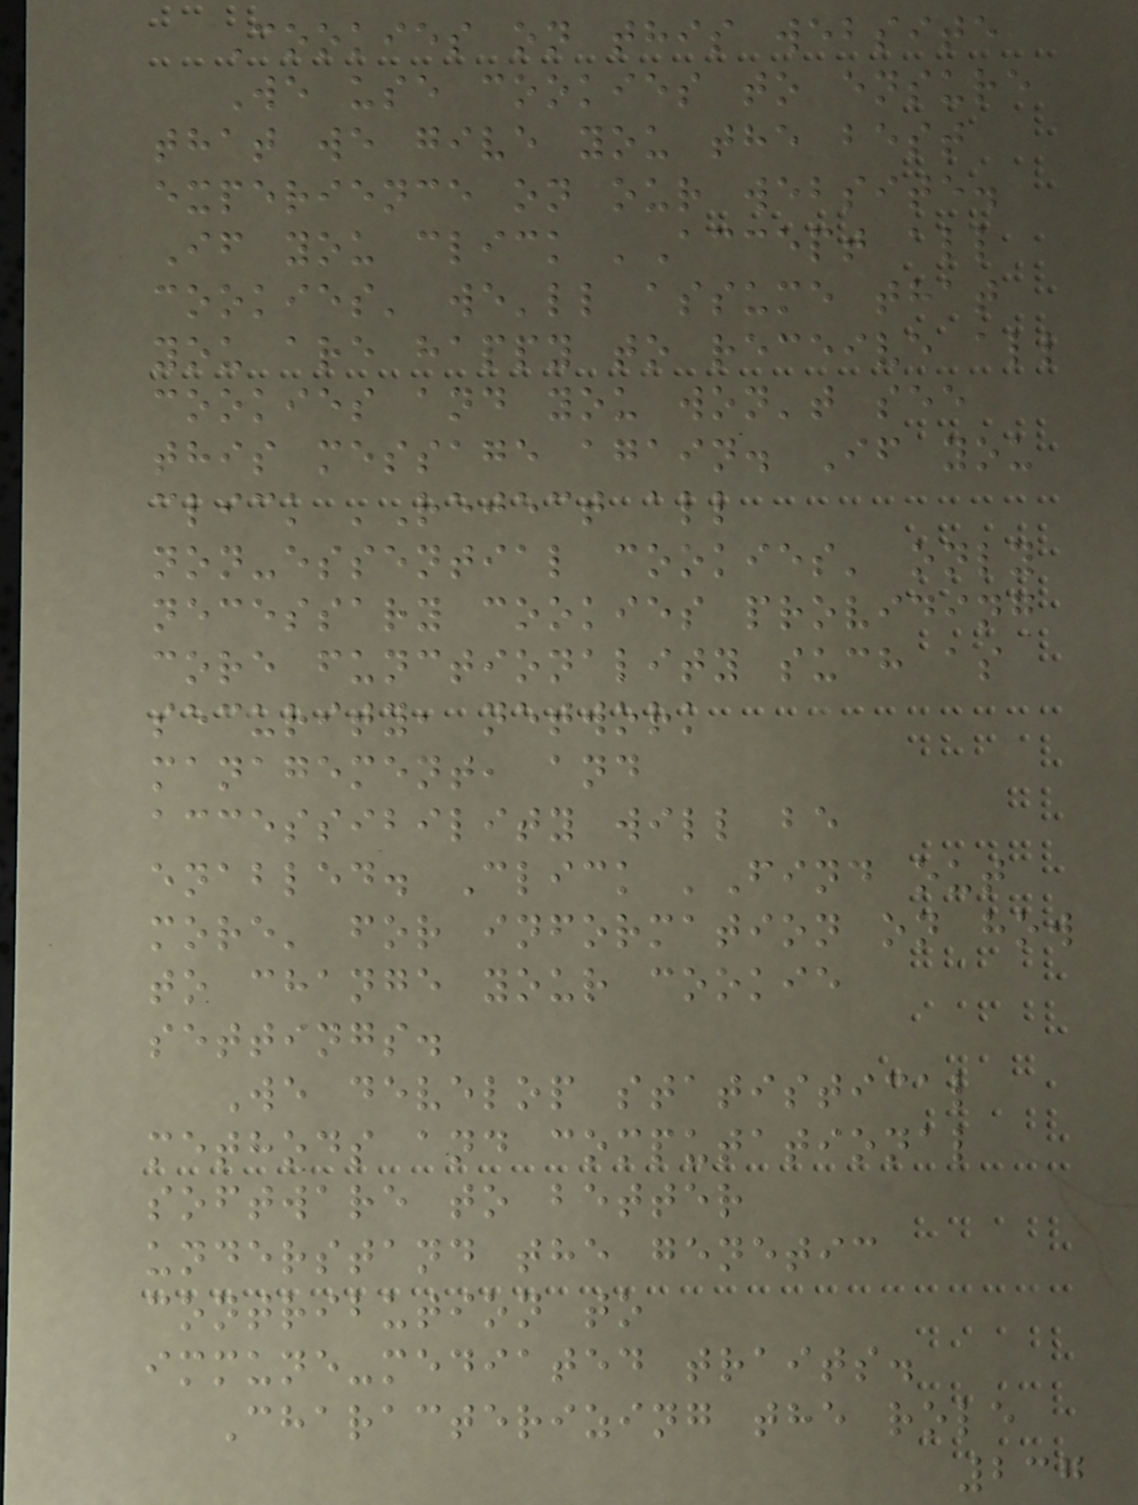Cookies on this website
We use cookies to ensure
that we give you the best
experience on our website.
If you click 'Accept all
cookies' we'll assume that
you are happy to receive all
cookies and you won't see
this message again. If you
click 'Reject all
non-essential cookies' only
necessary cookies providing
core functionality such as
security, network
management, and
accessibility will be
enabled. Click 'Find out
more' for information on how
to change your cookie
settings.
We develop statistical
methods and computational
software to better
understand the genetic
contribution to
immune-mediated traits.
Characterizing the role
237
